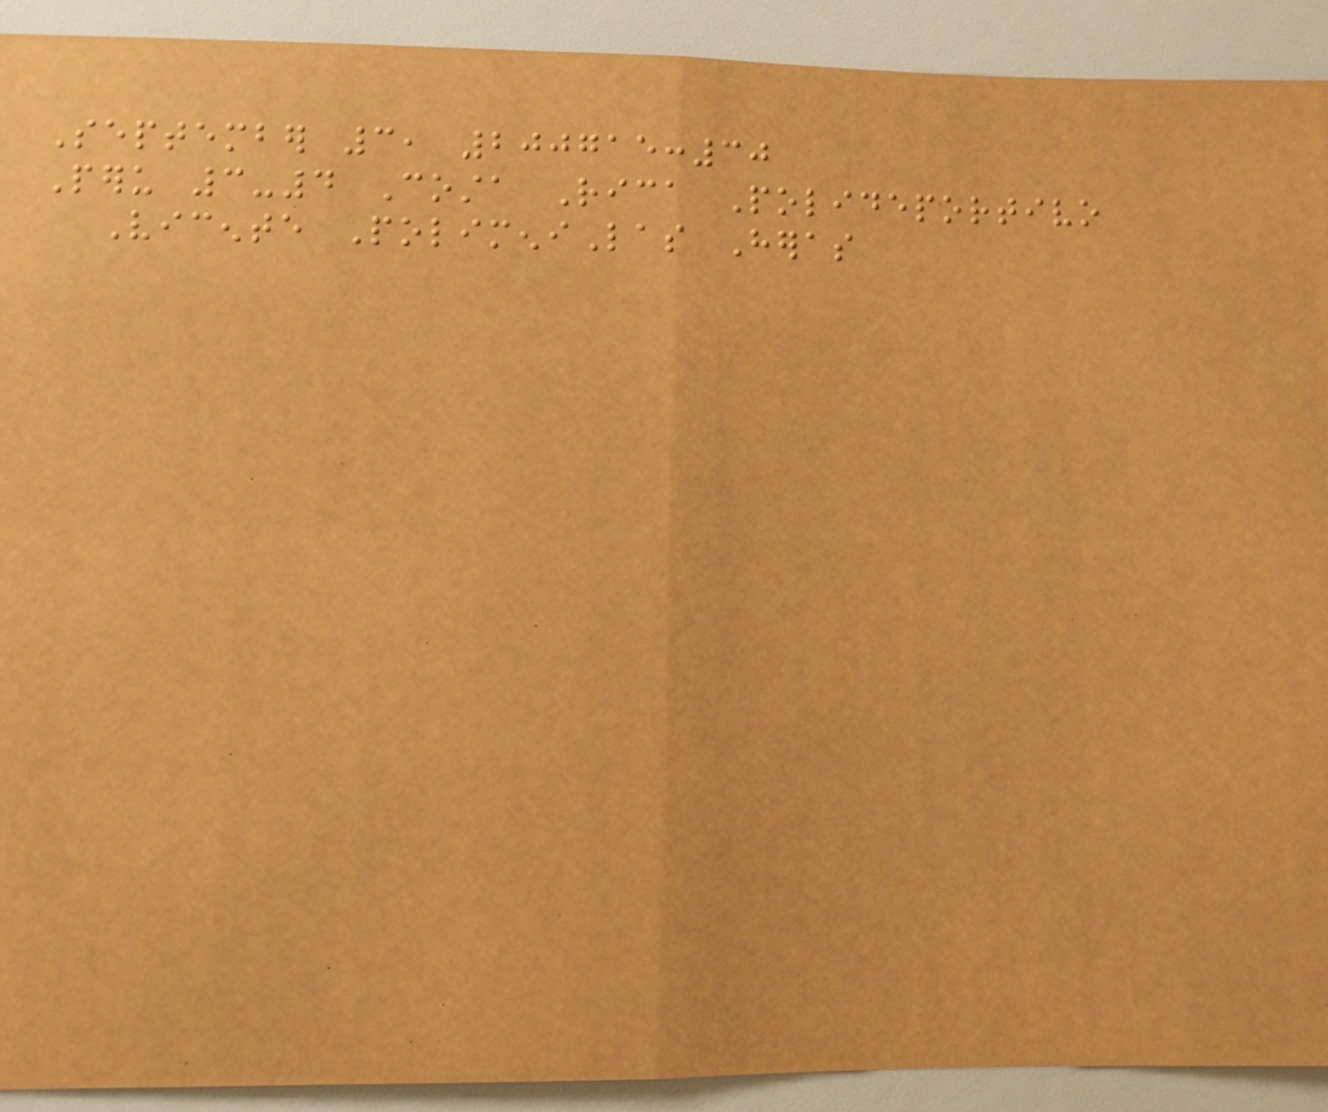September 3, 200715:30
Peru 3-4 Costa Rica Polideportivo
Vicente PolimeniLas Heras
